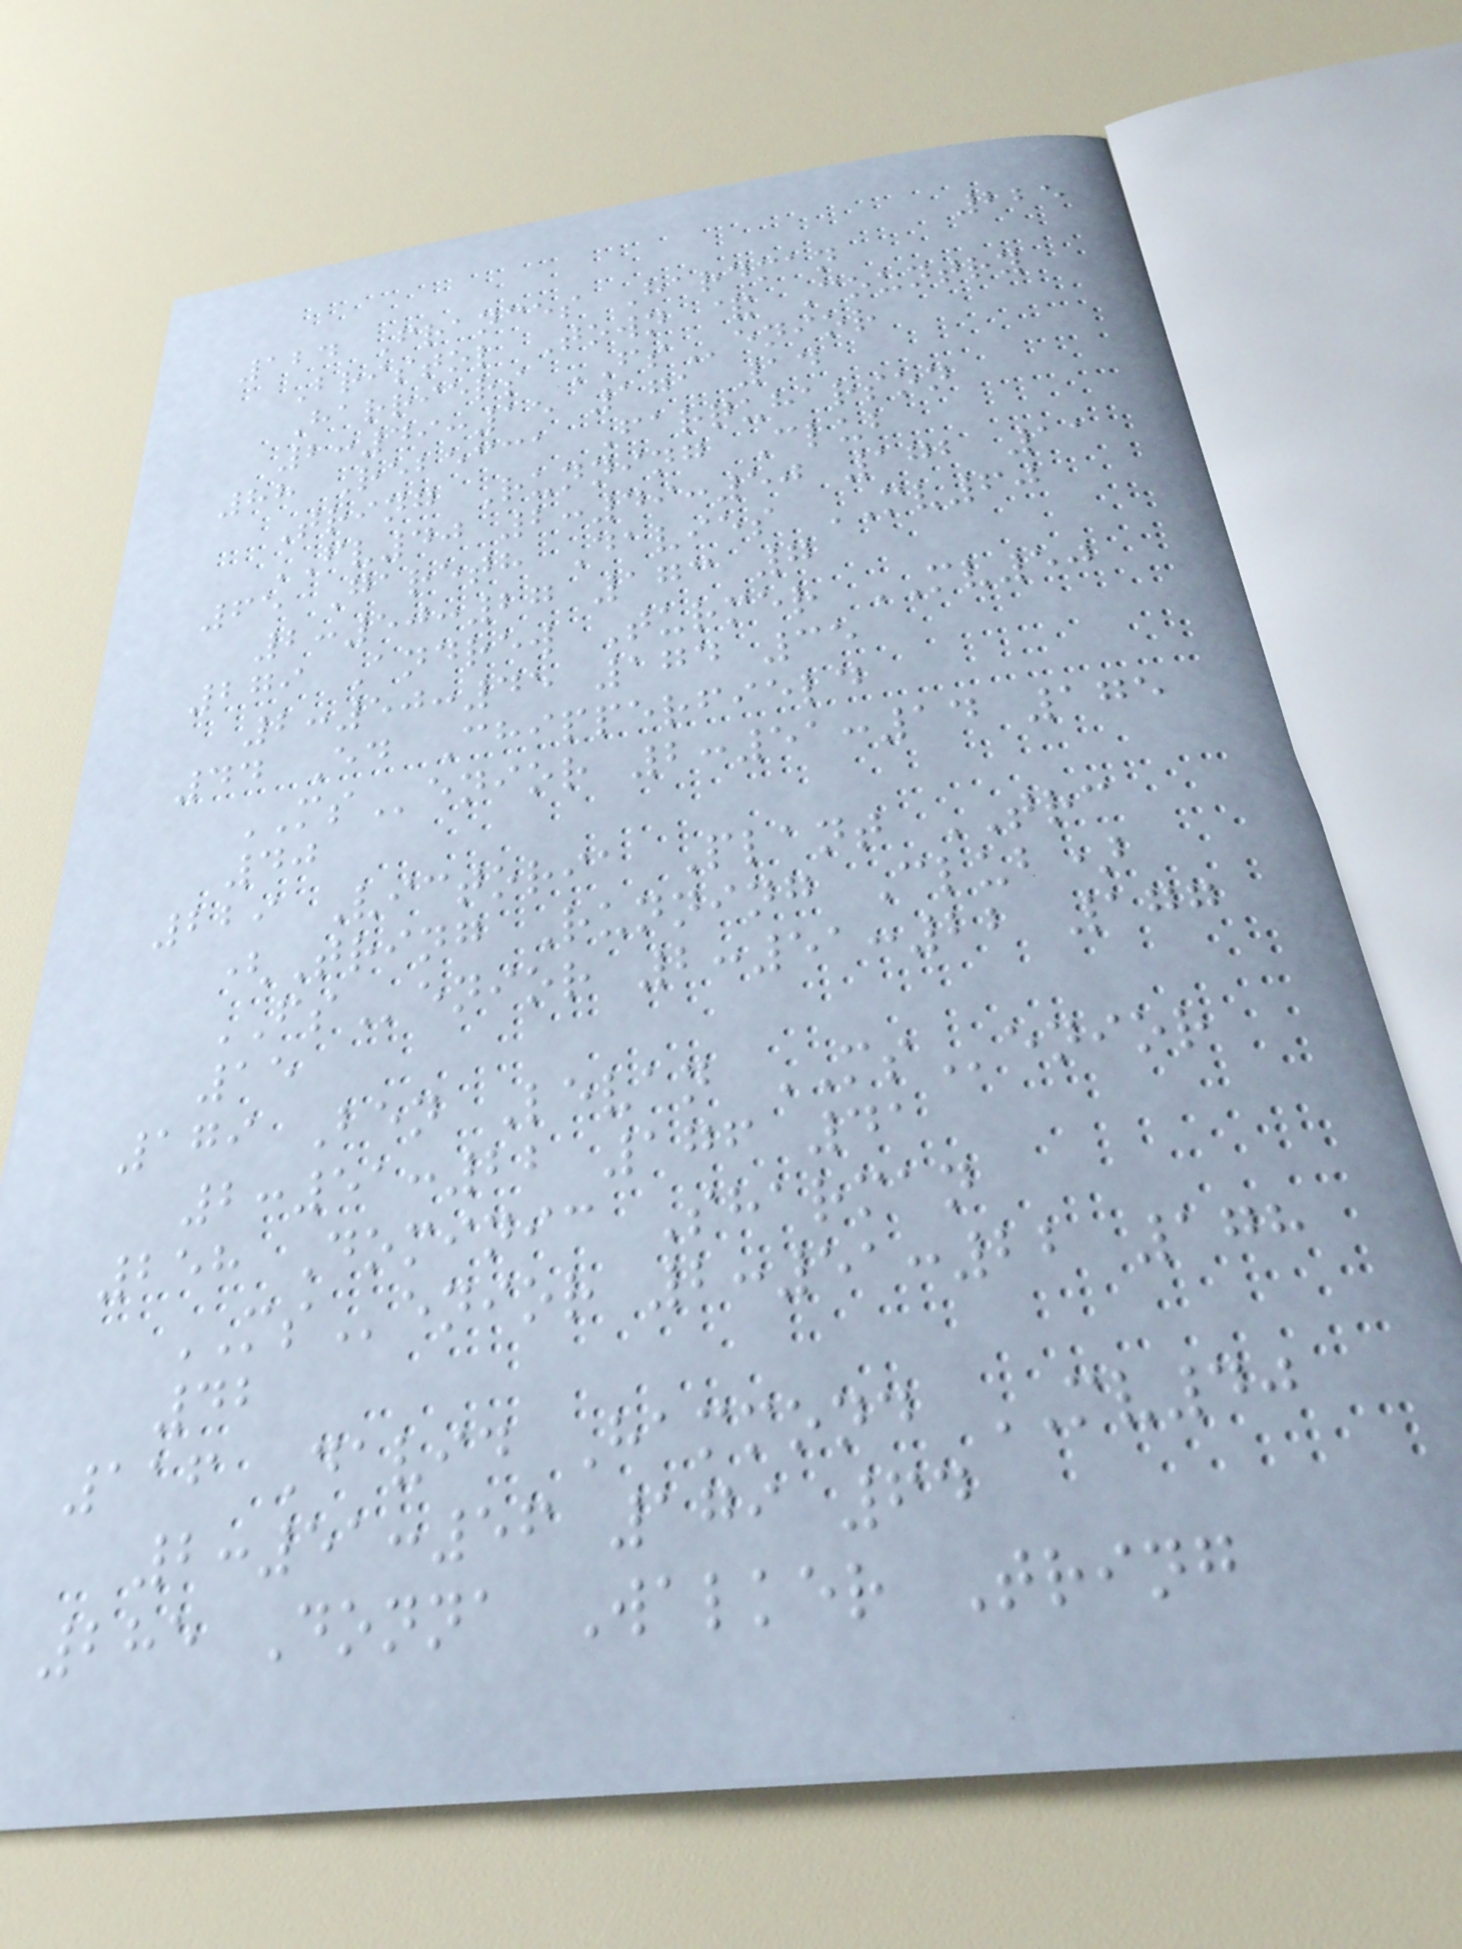225
124 Frances Hardman
Bristol Town & Country
Harriers FSenior
2:49:15 171 14
88 Rebecca Farquharson
Tring Running Club
FV40 2:49:50 172 11
65 Gareth Davies MV60
2:50:27 173 7
279 Andrew Turmer MV50
2:50:45 174 35
44 Ed Chipperfield
MSenior 2:51:14 175
40
229 Victoria Plant TRC
(Tring Running Club)
FSenior 2:51:22 177
15
179 Ben Levan MSenior
2:51:22 176 41
258 Dominic Sharman
MSenior 2:51:22 178
42
116 David Hammond MV40
2:51:56 179 64
285 Donna Walker Tring
